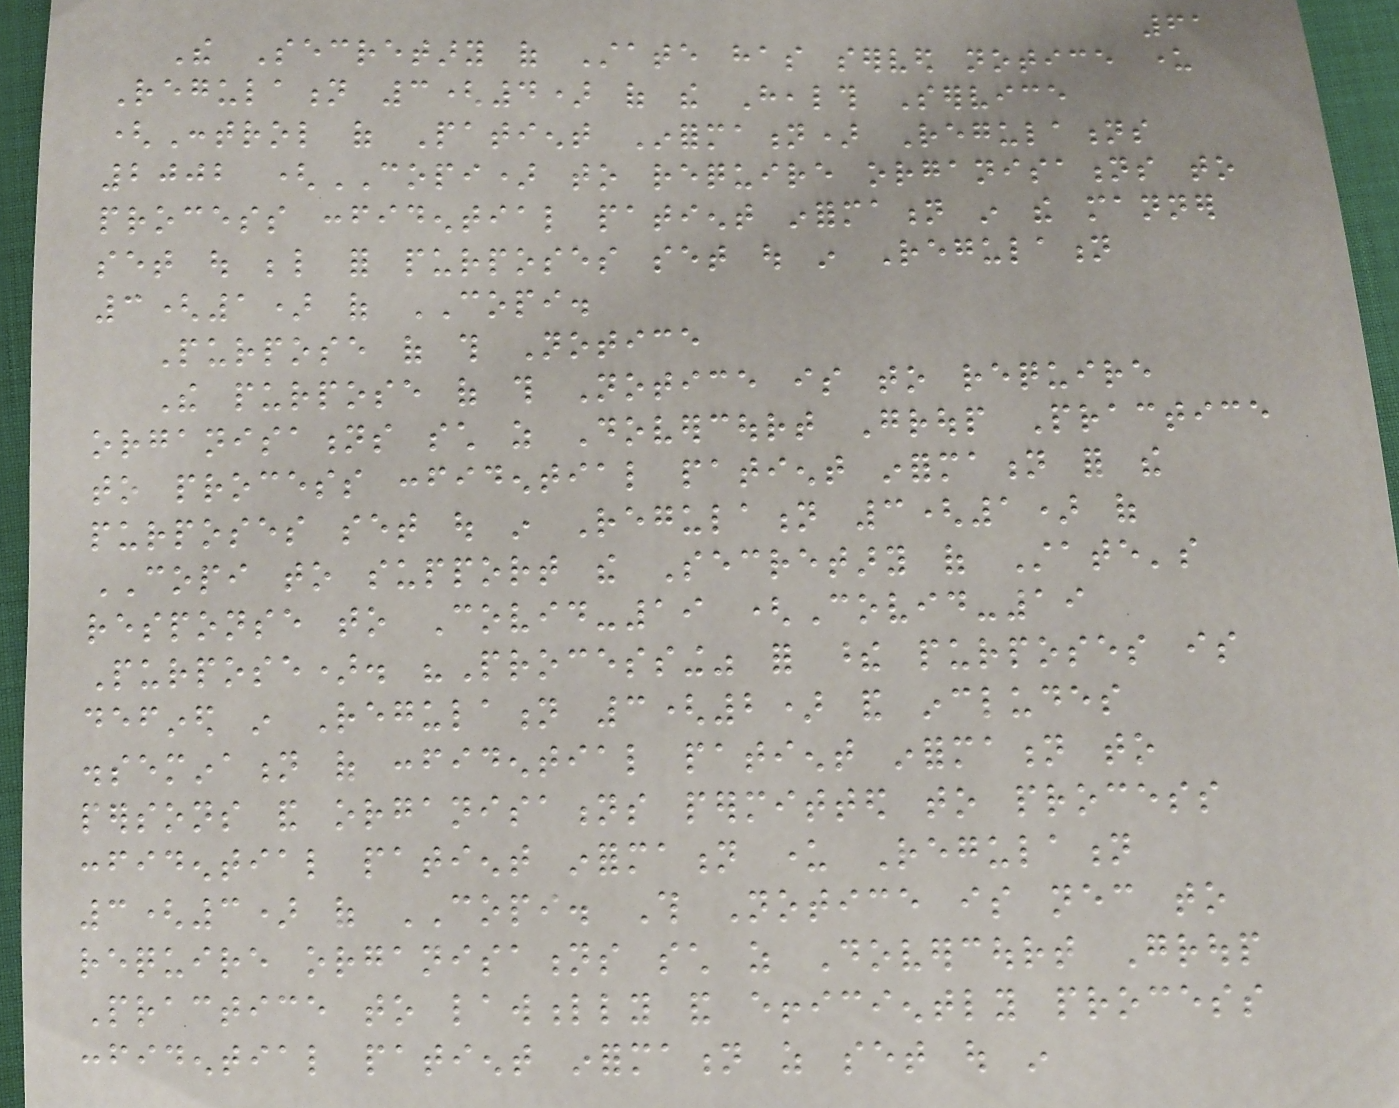61
The Secretary of State has served notice under
Regulation 3(4) of the Health Service
(Control of Patient Information) Regulations
2002 (COPI) to require organisations to
process confidential patient information in the manner
set out below for purposes set out in Regulation
3(1) of COPI.
Purpose of this Notice
The purpose of this Notice is to require
organisations such as Dovercourt Group Practice
to process confidential patient information for the
purposes set out in Regulation 3(1) of
COPI to support the Secretary of State's
response to Covid-19 (Covid-19
Purpose). "Processing" for these purposes is
defined in Regulation 3(2) and includes
dissemination of confidential patient information to
persons and organisations permitted to process
confidential patient information under Regulation
3(3) of COPI. This Notice is necessary to
require organisations such as Dovercourt Group
Practice to lawfully and efficiently process
confidential patient information as set out in
